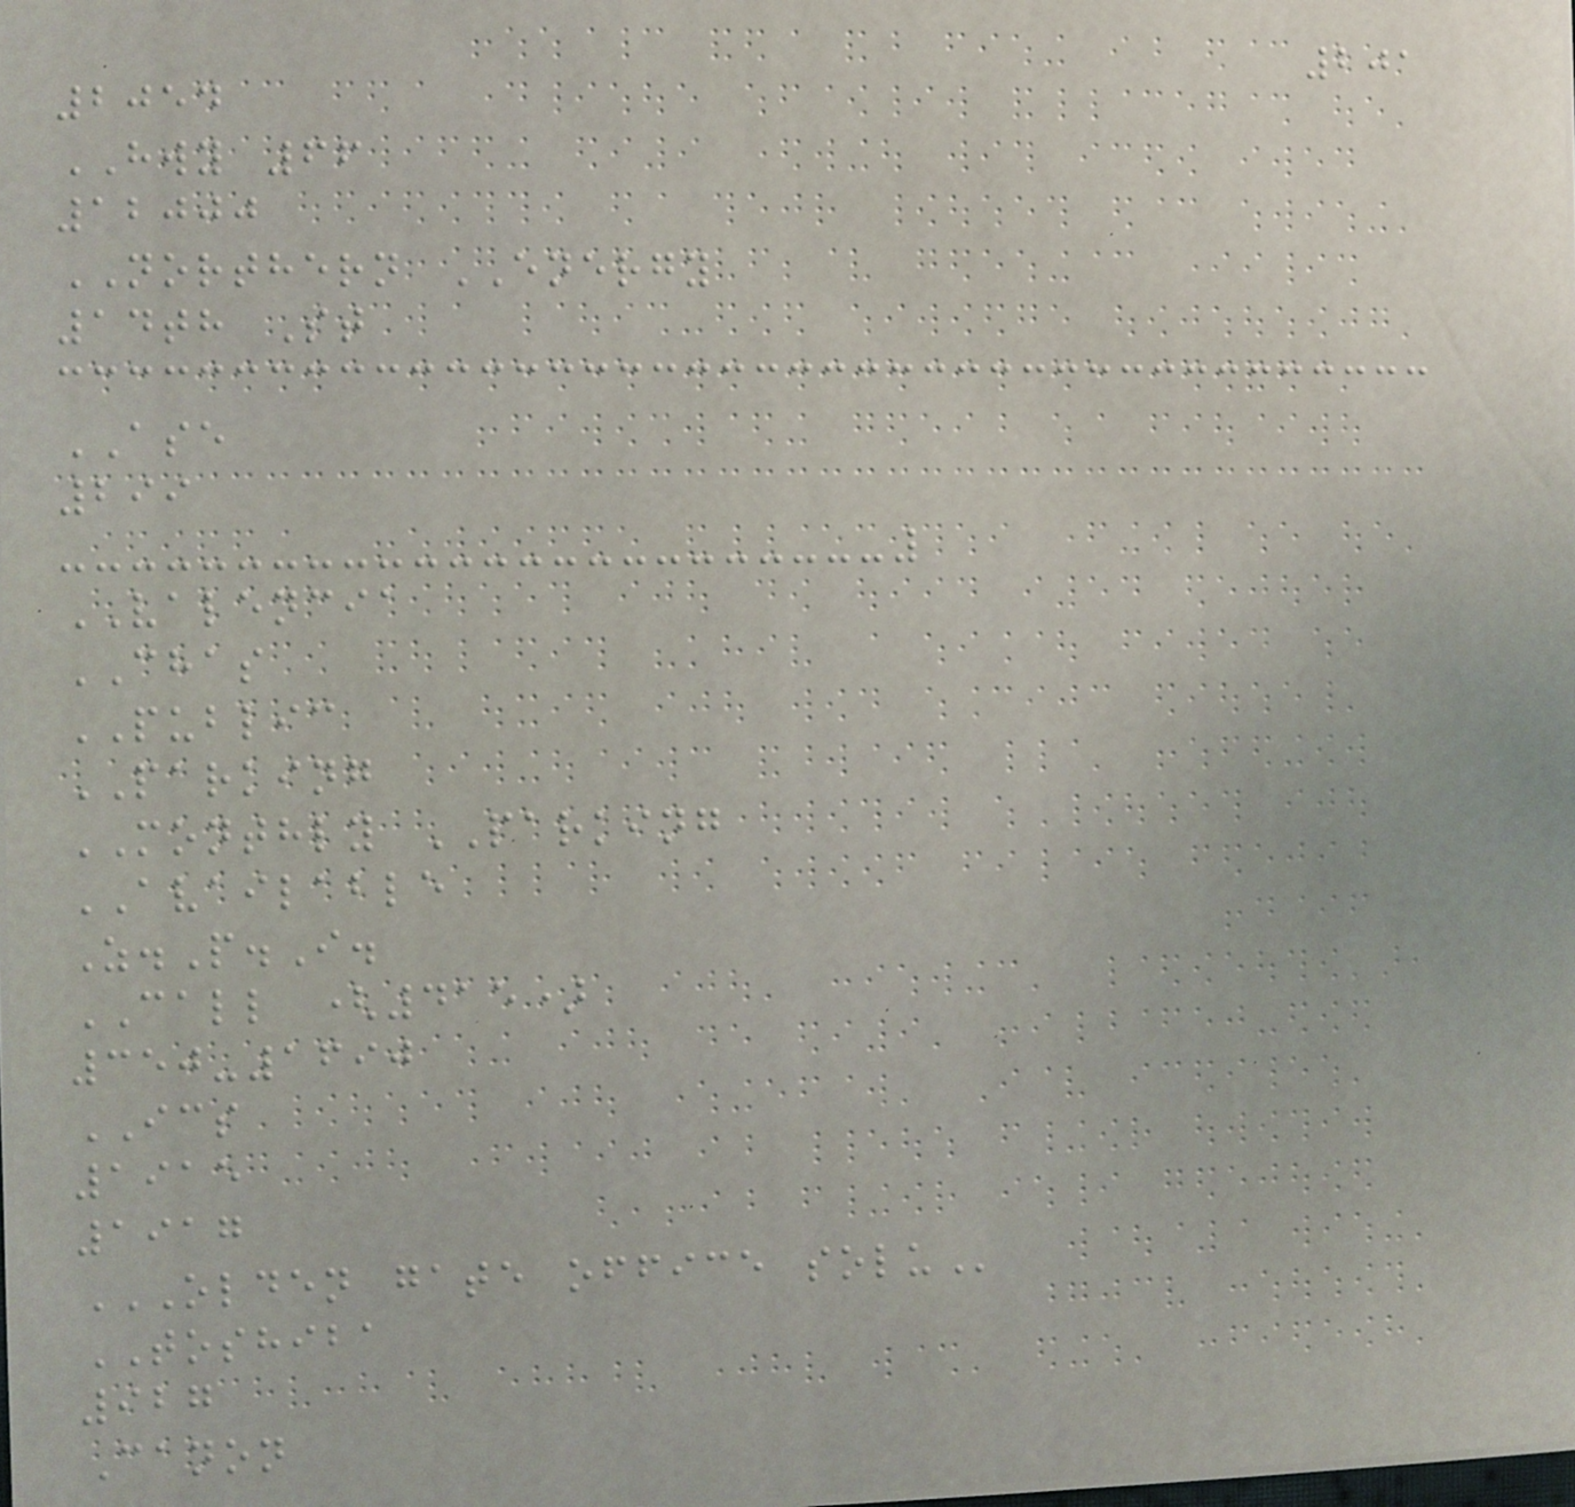201
2054
HWY 66
12000
NORTHERN ENERGY
14th St
ASE
299
VALENCIA
CHAS
PUBLIC
PARKING
MONTHLY PARKING
AVAILABLE
Z.P.I.
CALL (415)
350-1690
ICS
1915
1917
OLDEN GATE OFFICE SOLU
TOSHIBA
927
Canon
